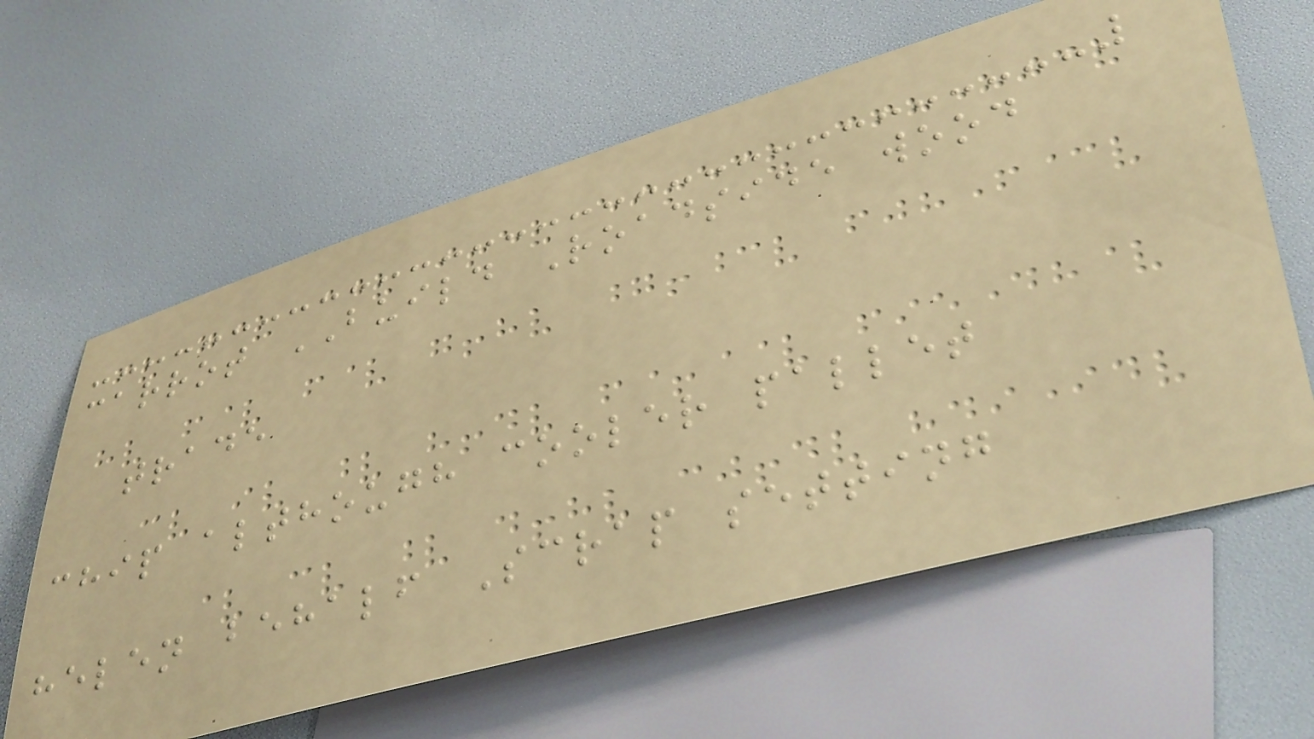carrot BUILD Roadside wood
trade
chip although cooler pallet
helen behalf Scrap setting
